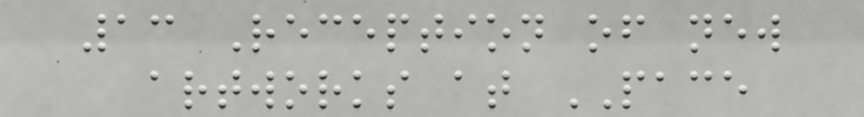13 Reception of new
artworks at PACE
